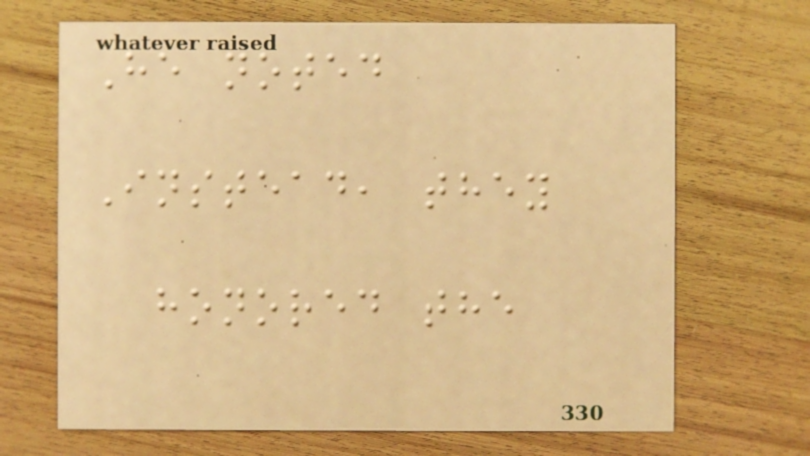He noted
Instead, they
honored the
